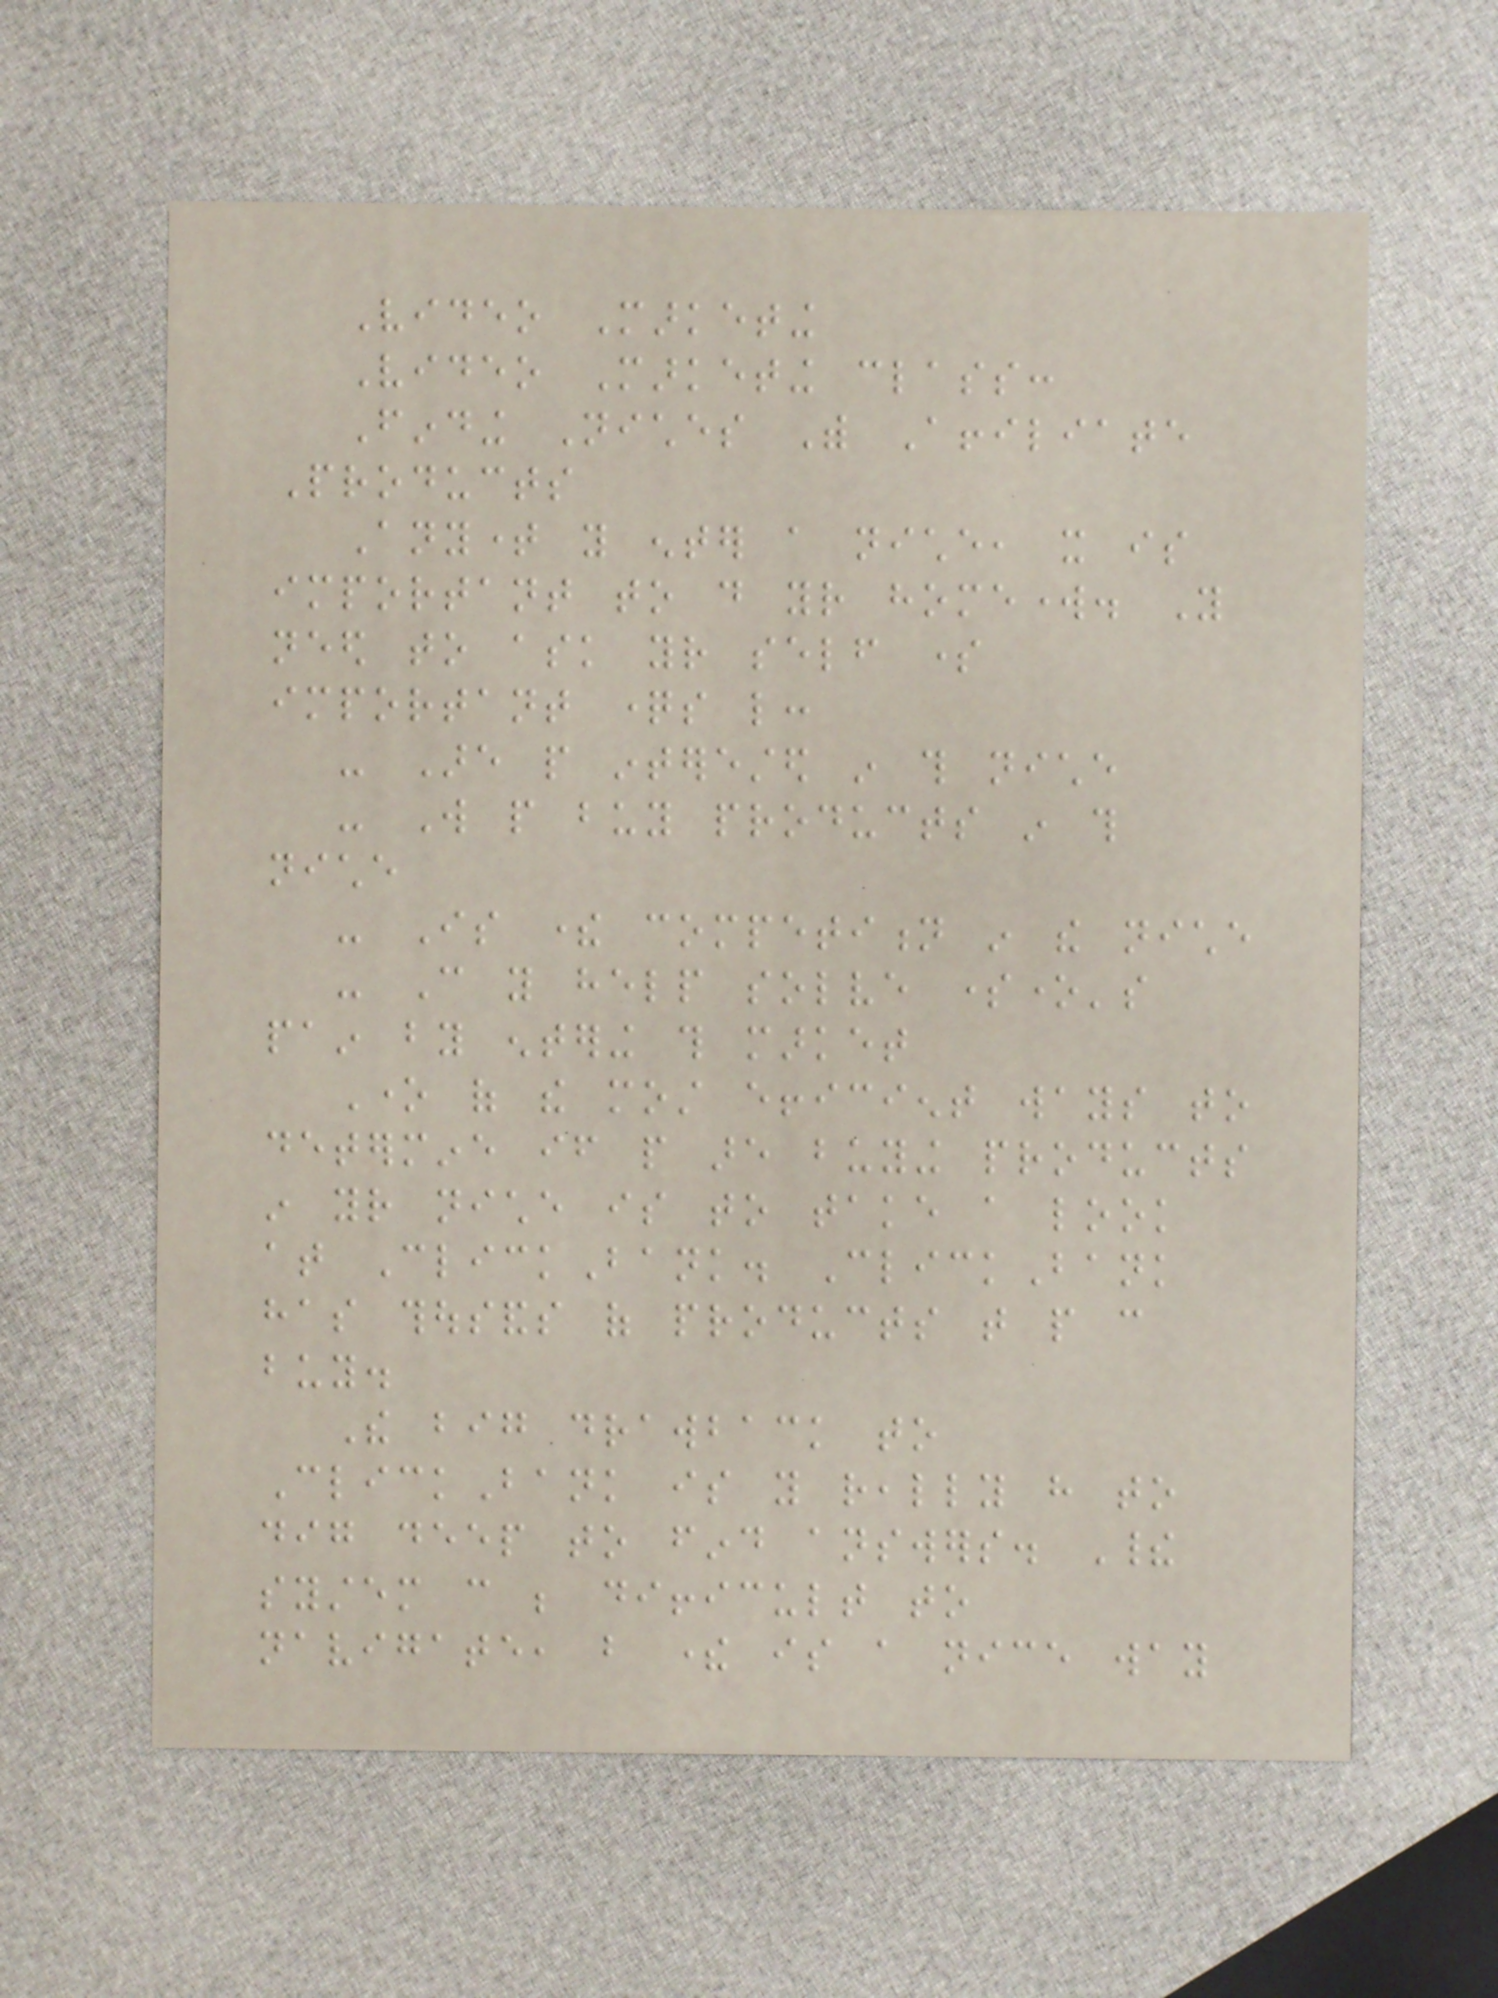Video Marketing
Video Marketing class:
Finding Niches With Affiliate
Products
Anytime you enter a niche, it is
important to do your homework. You
need to ask your self some
important questions like:
- Are people interested in this niche
- Will people buy products in this
niche
- Is there competition in the niche
- Can you help solve someone's
pain by entering this market
One of the most efficient ways to
determine if people are buying products
in your niche is to take a look
at ClickBank. ClickBank
has thousands of products that people can
buy.
The big drawback to
ClickBank is you really have to
dig deep to find answers. Their
system can be difficult to
navigate, but there is a nice way
